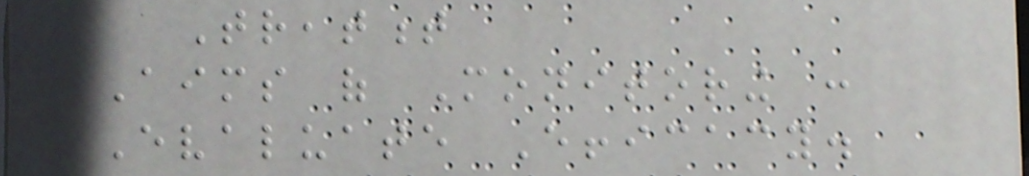Treatment
Aims of Monitoring :
Evaluate Efficacy.
